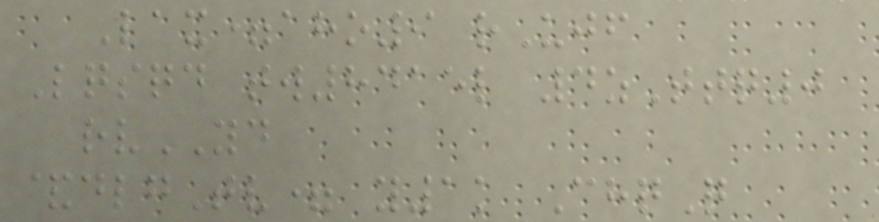Lax=aho9 rUjf
Lqsqd tw8415l 4zTtq0
rvYD
&dlgTv= y1k ChqQ
